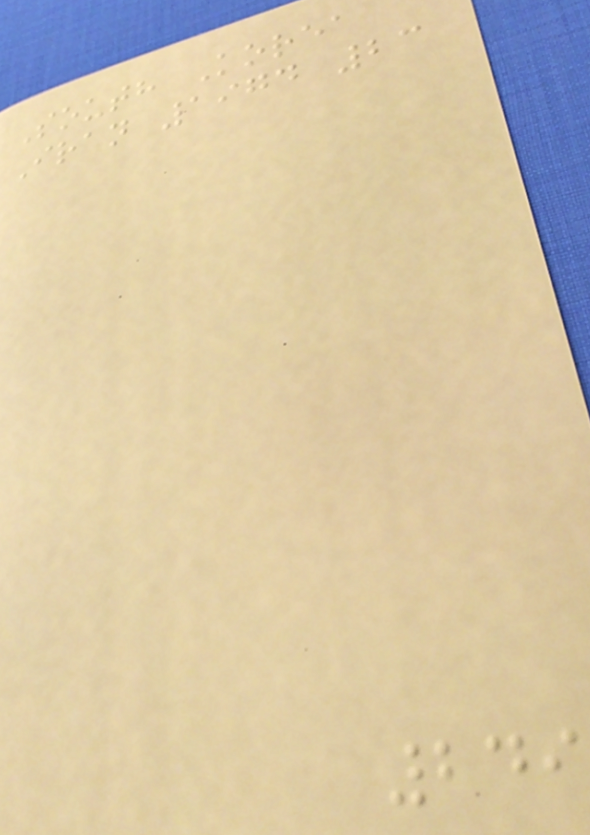South Korea
Iran 1974 23
249
